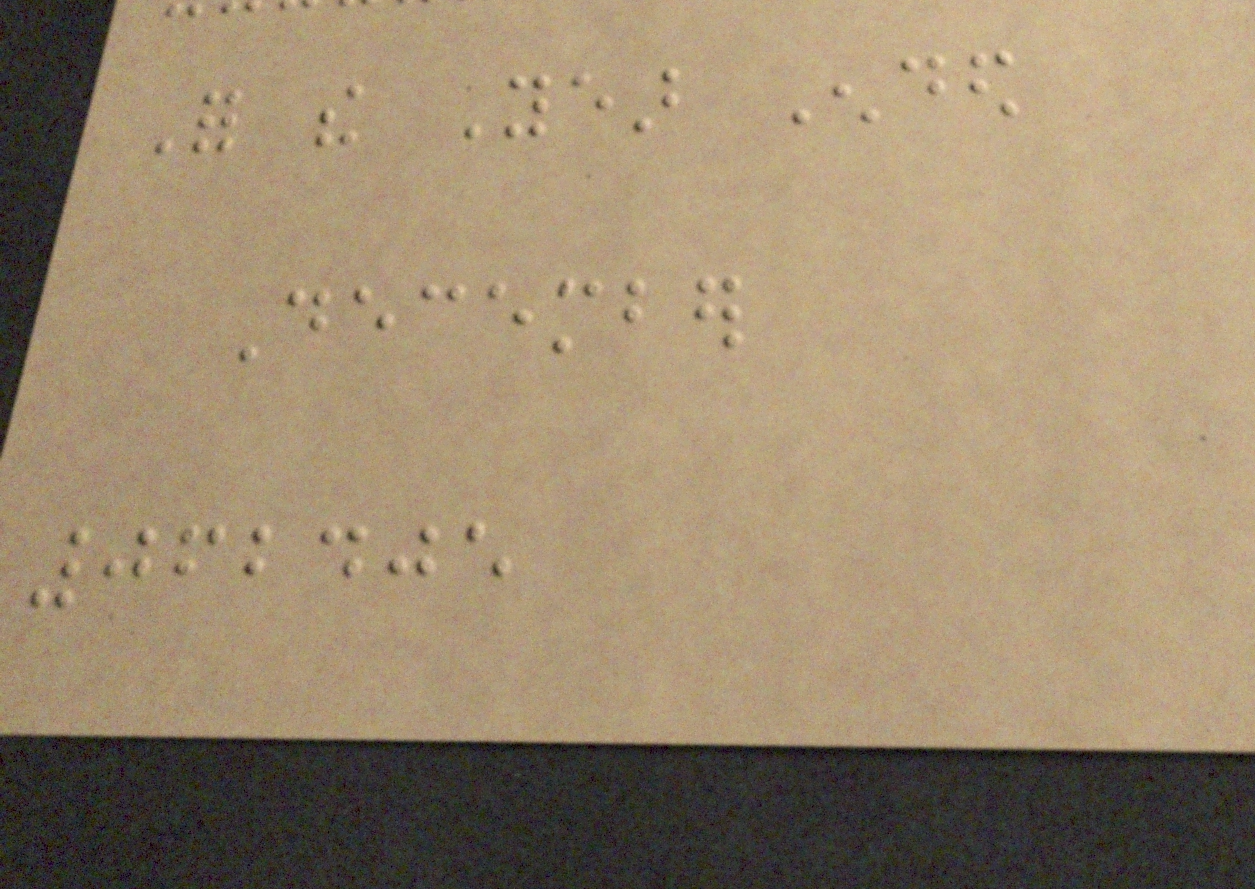For the Year Ended
December
062405
